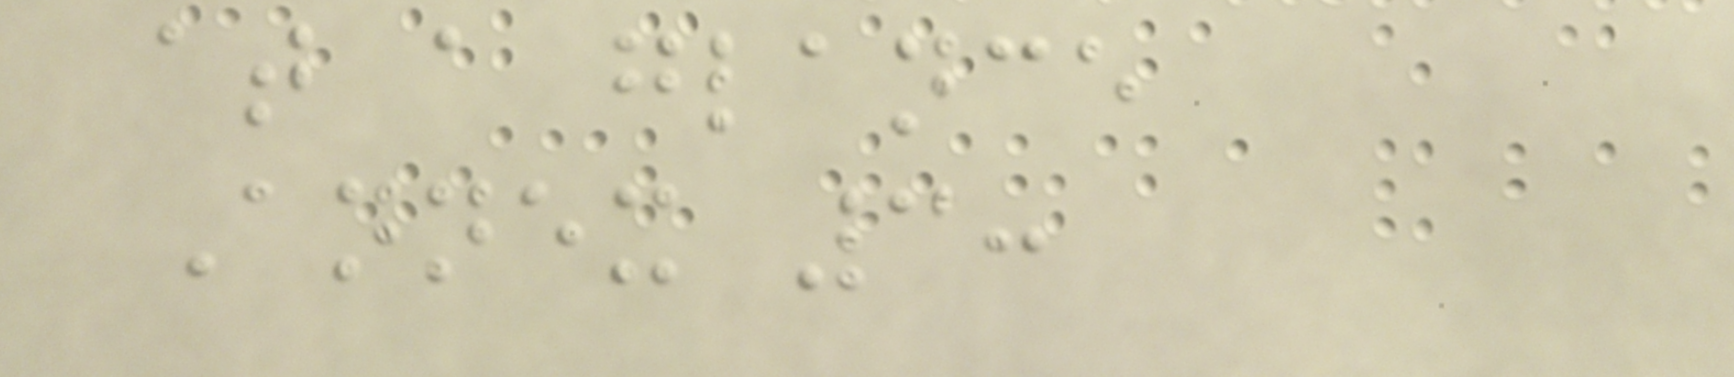at a glance
Annex 3:
